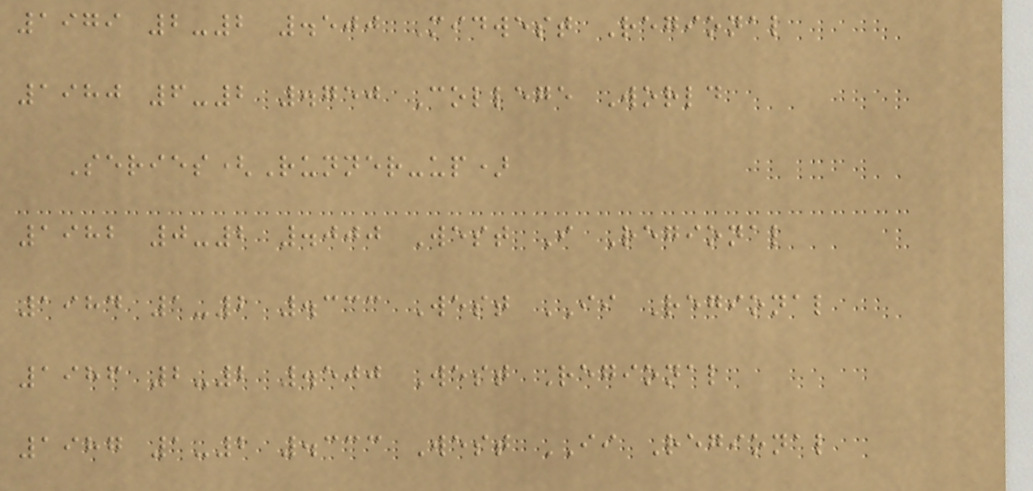1979 2-2 .500 Midwest Regional
1980 6-2 .750 College World
Series(Runner-up)
1982 0-2 .000 West I Regional
1984 1-2 .333 West II Regional
1986 2-2 .500 West Regional
1987 1-2 .333 West II Regional
